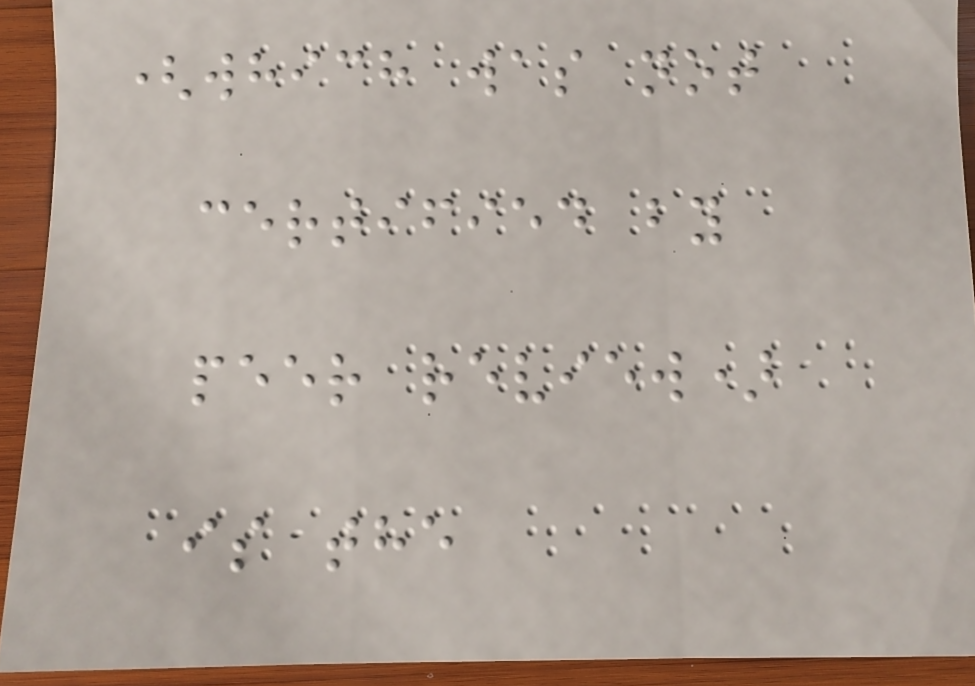(which was not
certified by
peer review)
is the
